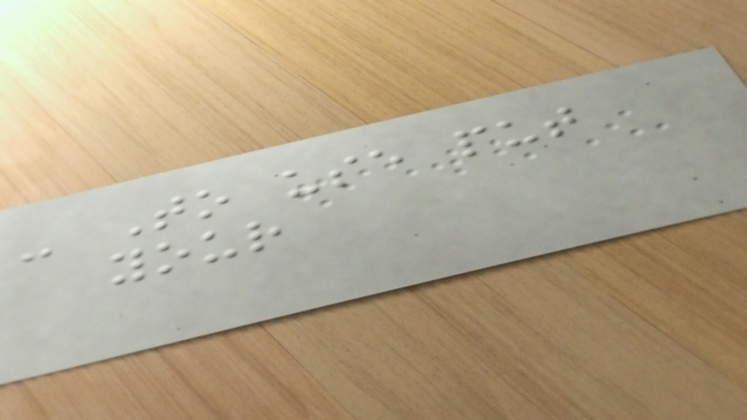- To use put
your
